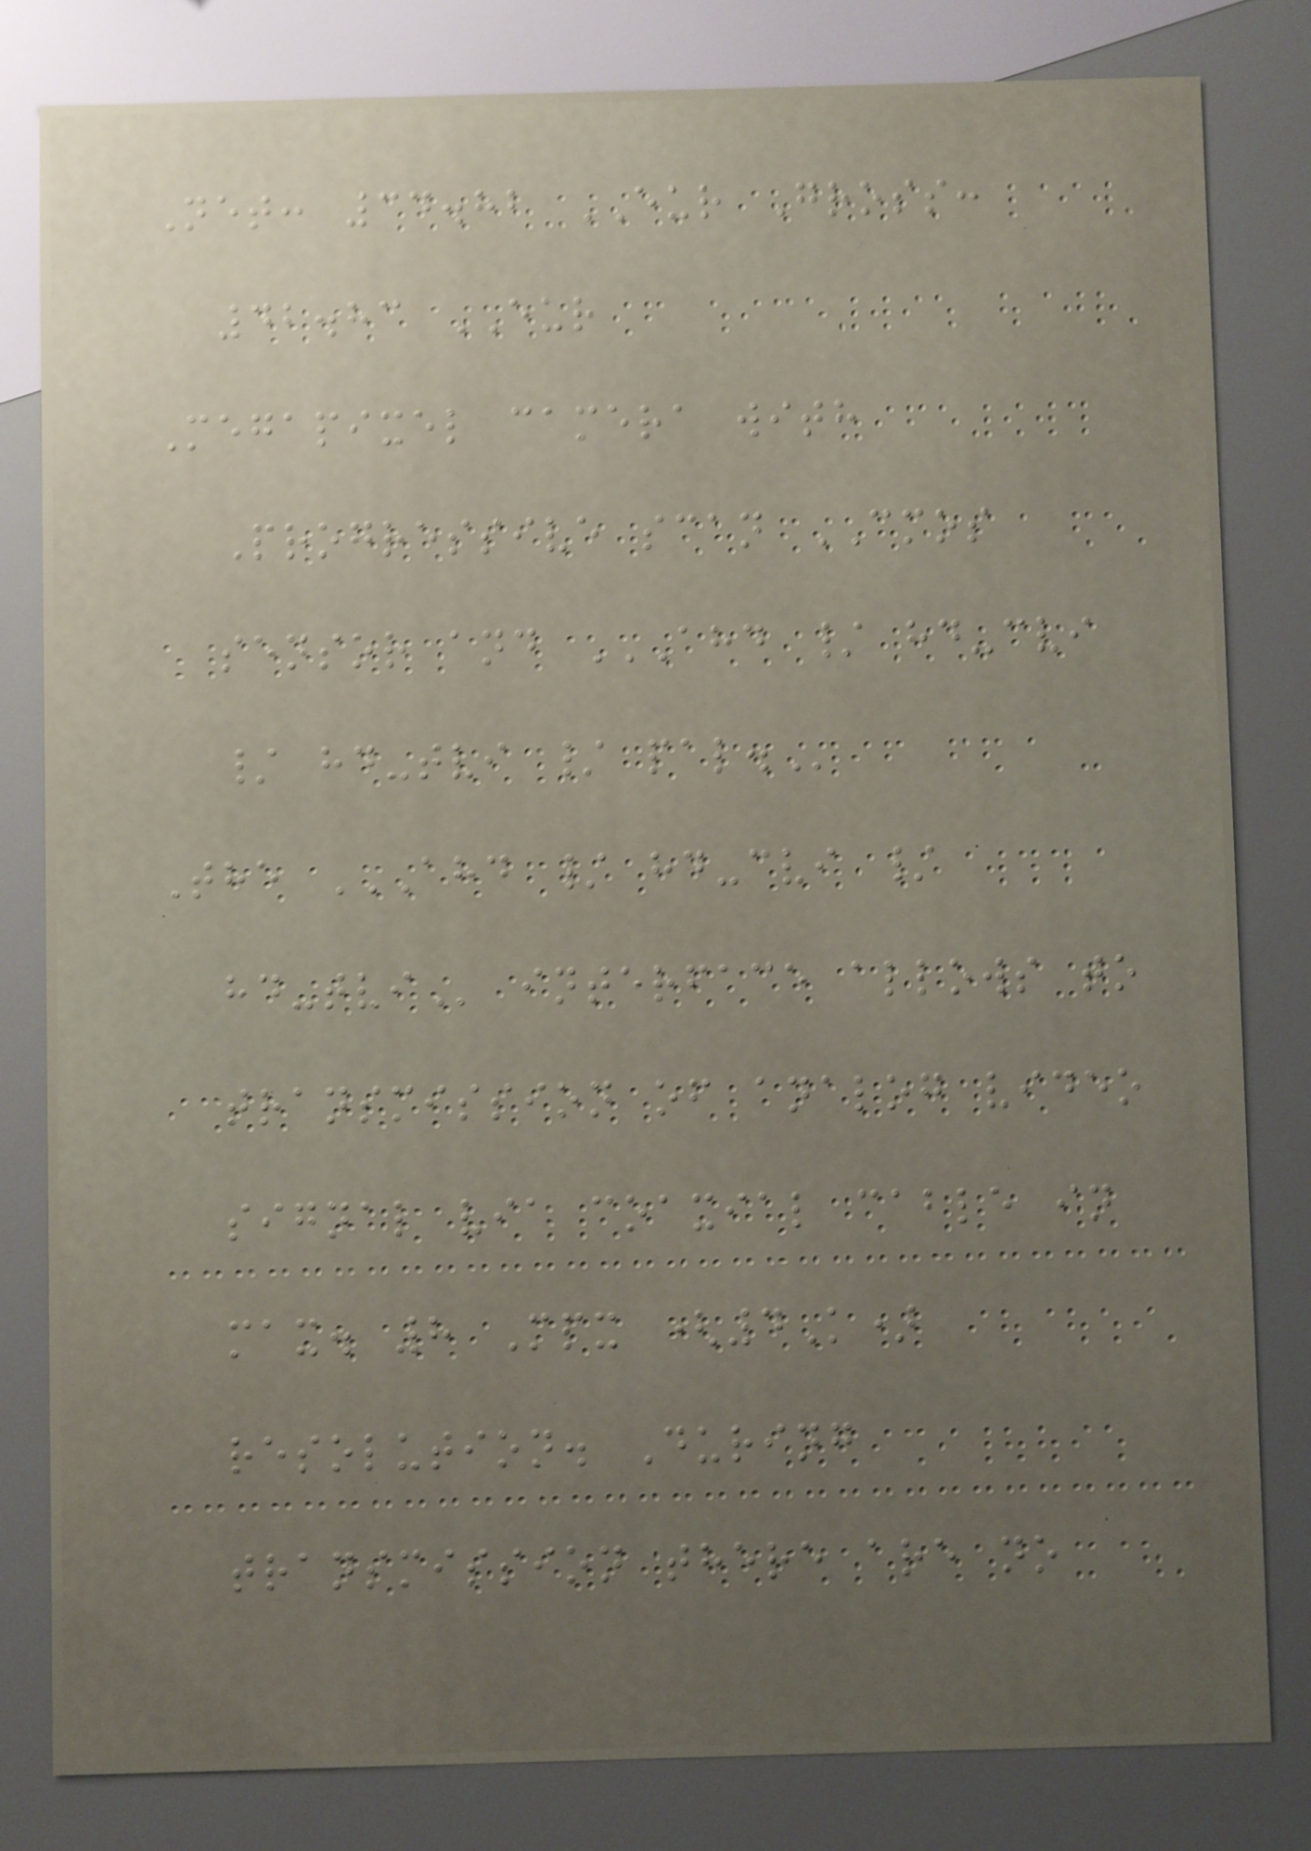Net: 34.82 EUR Gross:
42.83 EUR
Megapixel camera with
Progressive scan CMOS
sensor and AHD / HD-CVI
/ HD-TVI / PAL.
The AHD / HD-CVI /
HD-TVI interface allows to
transmission of analog video
signal via coaxial cable in
max. 8 Mpx (4K)
resolution. During
transmission there are no
